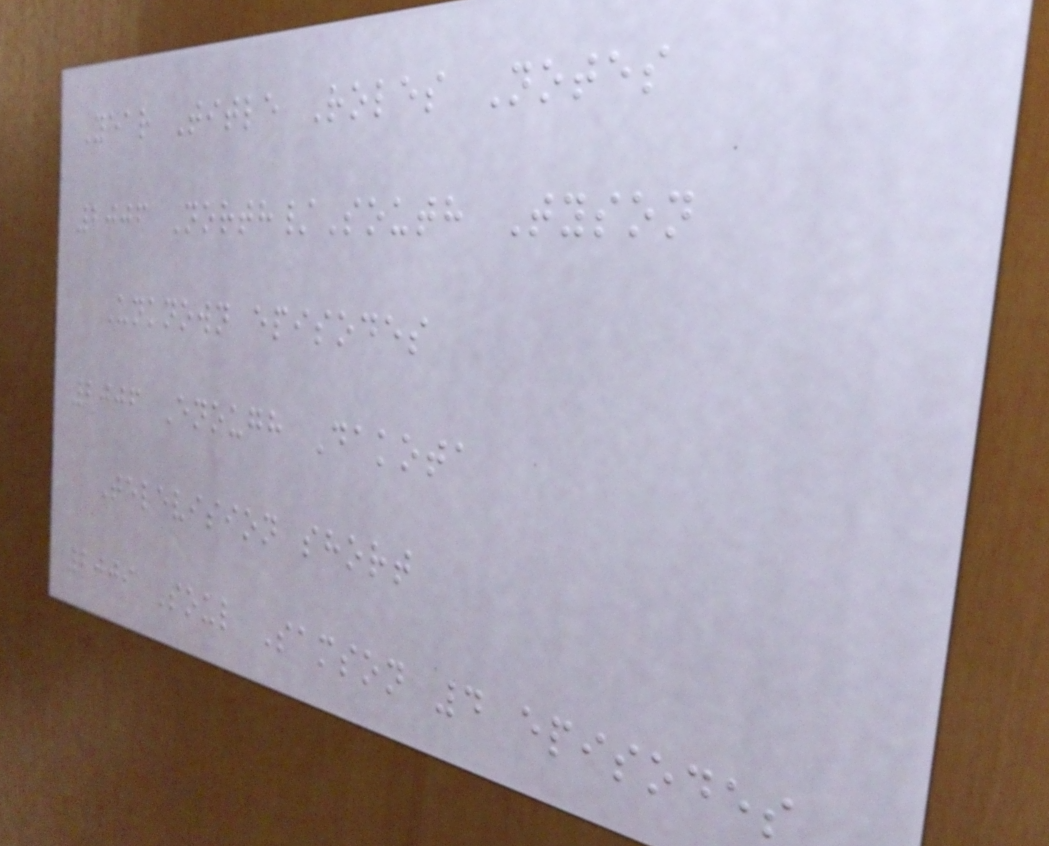Year Title Roles Notes
2006 North/South Tyson
Unknown episodes
2006 Enough Dakota
Television short
2009 Soul Samson 4 episodes
